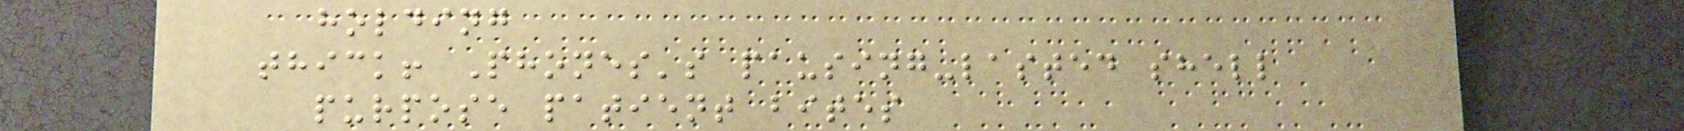holding
thick! Phones's pausing-lasted shell
purpose patient bites
